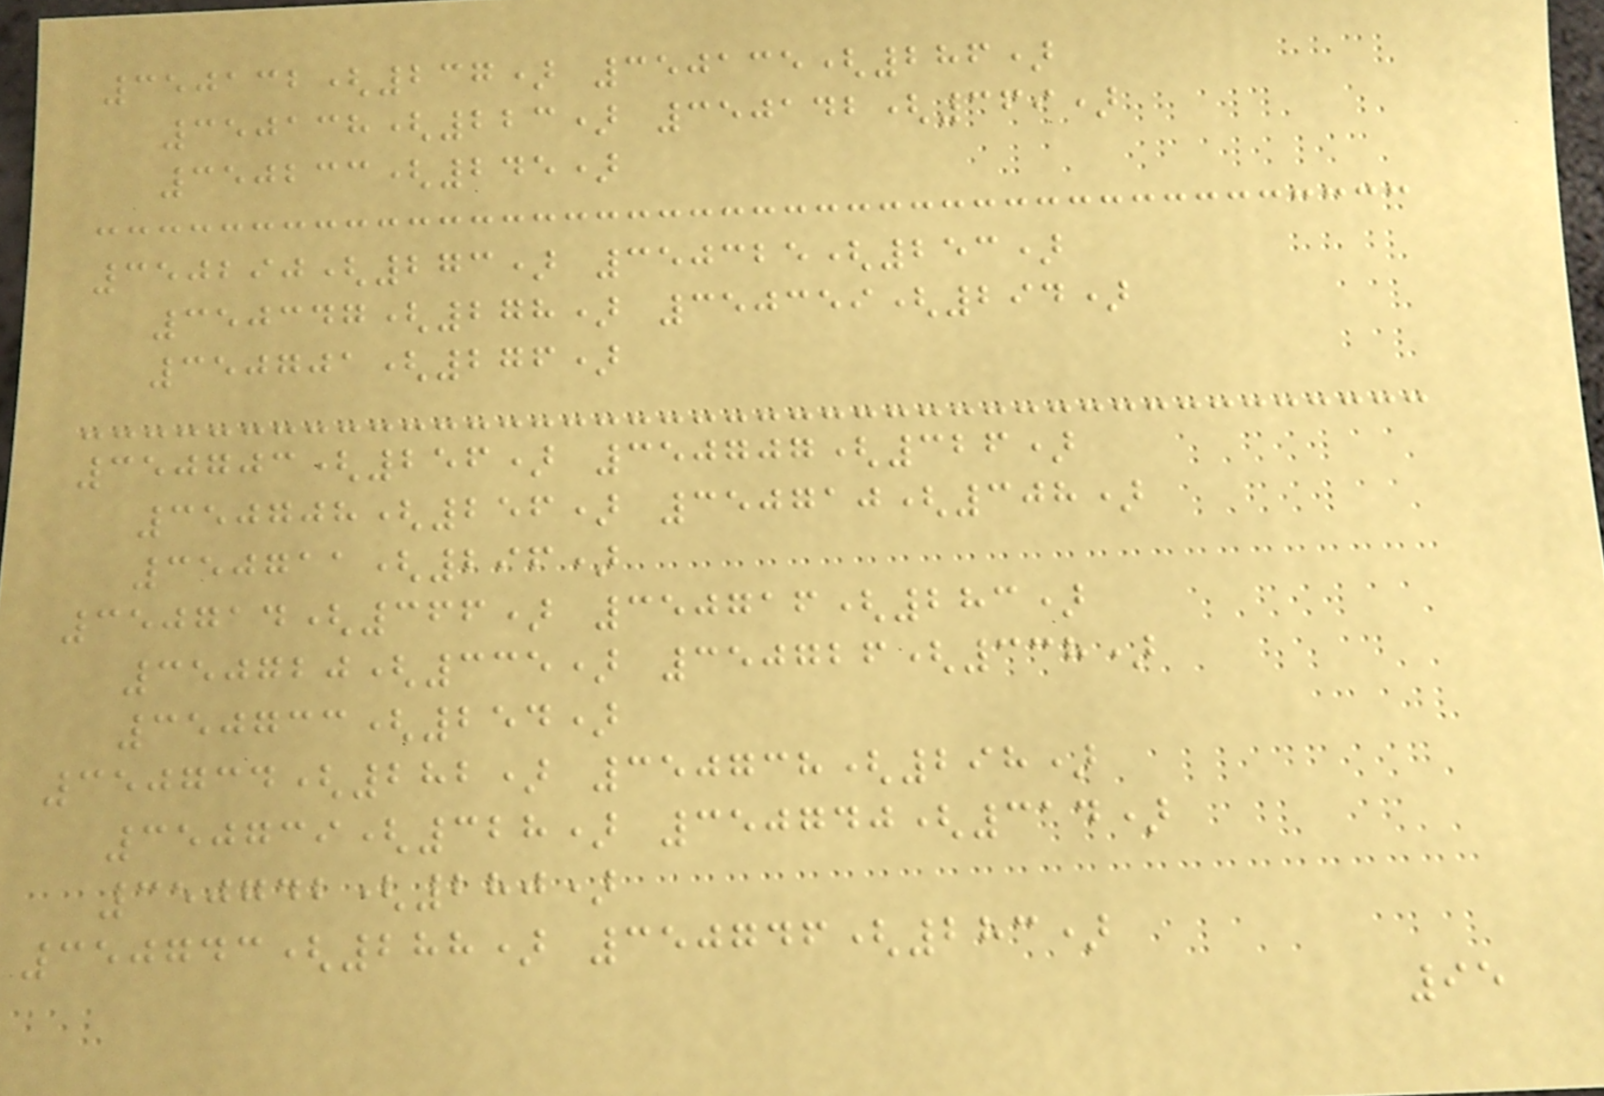350132(237) 350135(286)
350138(223) 350142(369)
350233(245)
350290(273) 350325(253)
350347(278) 350359(294)
350701(276)
350703(256) 350707(326)
350708(256) 350710(308)
350711(296)
350714(366) 350716(283)
350720(335) 350726(338)
350733(254)
350734(282) 350738(298)
350739(328) 350740(314)
350742(280)
350743(288) 350746(283)
95
